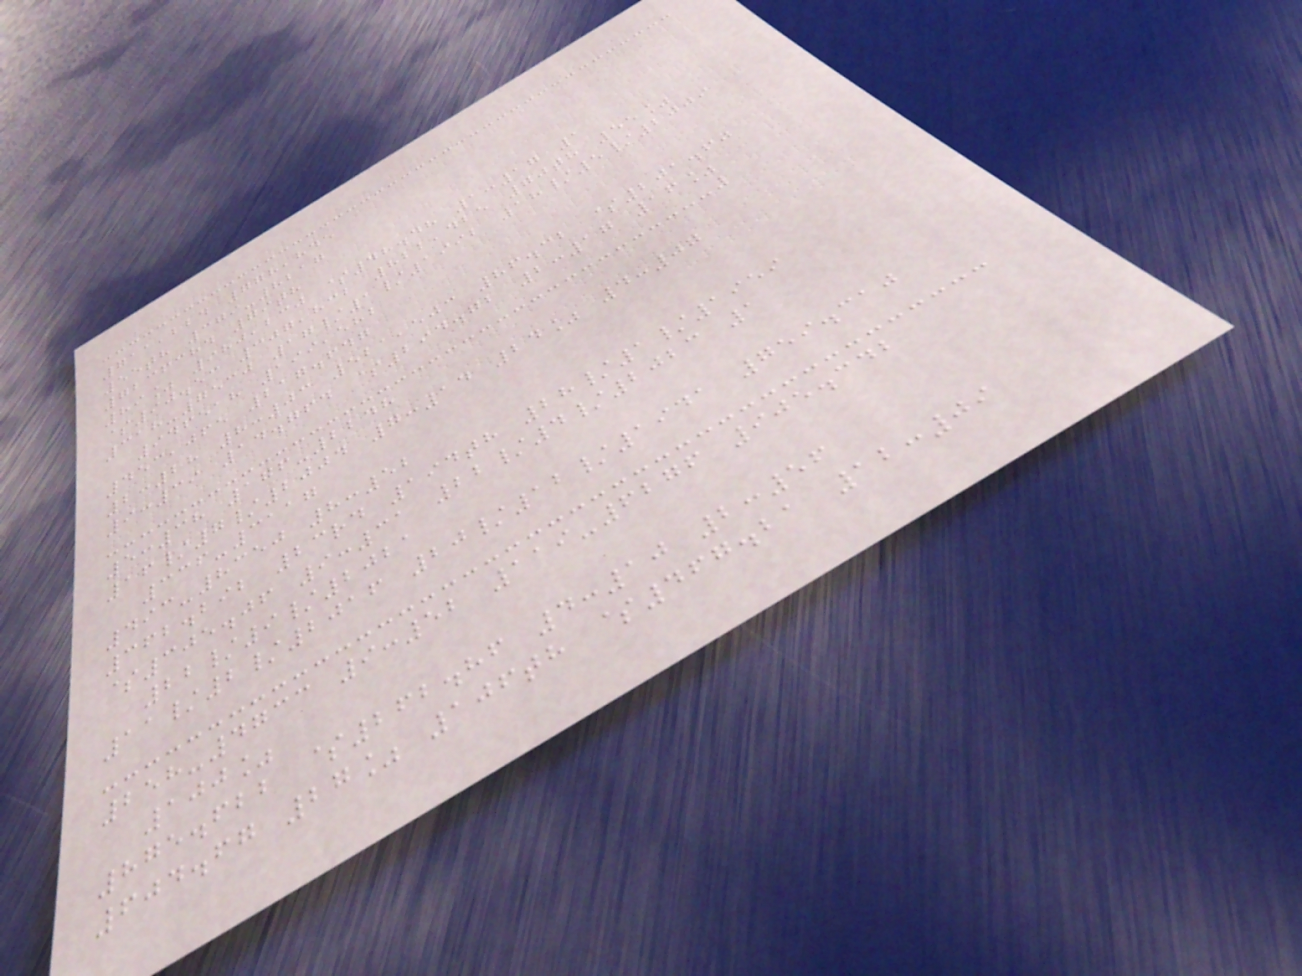711,224 778,845
55th 379-8217
7236384 79th
89% 980,230 $48.48 1:17 1
$90.53 307,832 822,425 70th 55%
318-7530 17/1/1992 18/5/2009
946518 199,582
453,065 217.647
2:28 8:03 521,503 86.32 $201.60
9:39 14.764 $294.72 2:17 16%
5:38 176-2248
16/7/2004 7:14 24% 4:07
336-3117
493-8350 8:52
362.292 23rd 194th 28/1/1959
$305.06 9:31 22/4/2023 1
22/9/2021
11/2/2016 20/12/1941 759.310
258-4733 9:52 119-6276 905.342
100%
875.622 $262.86 4:10 2:56
604.67 27% 106th $467.21 12:09
